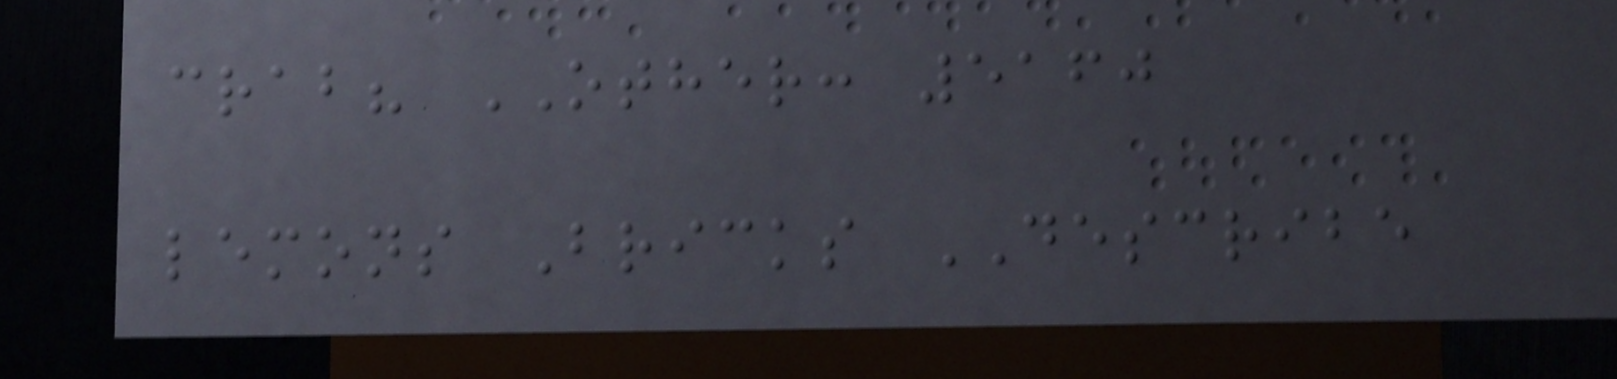crab? OTHER: 5160
lemons Bricks DESCRIBE
